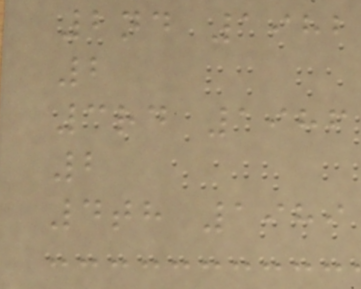2nd 1982
2
3rd 1986
2
4th 1989
